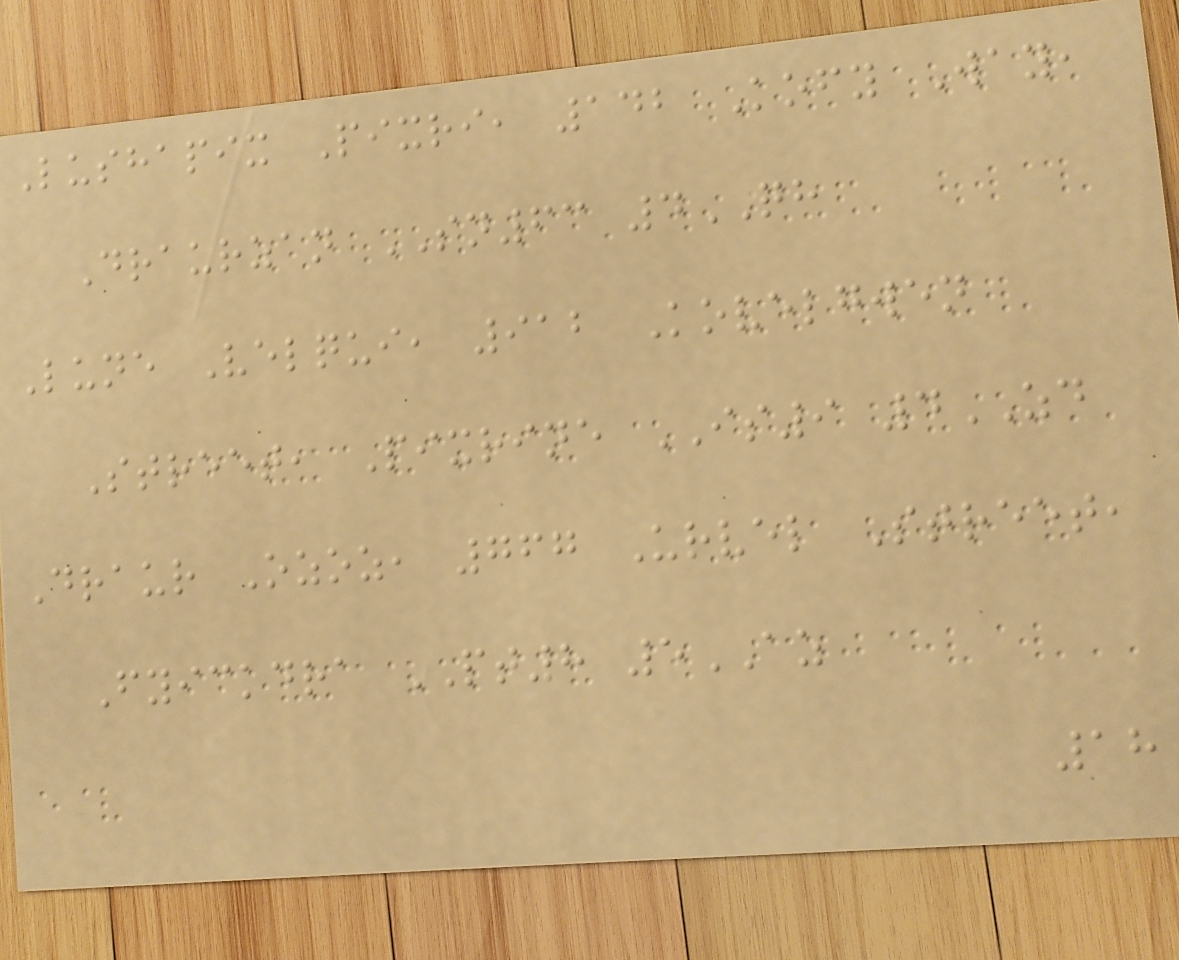Lushapix Pixri, 142 Kofy Way,
Draurzan SN63 4QH
Lune Velqui, 912 Kovelgwen
Street, Pixrine IS9 4ZD
Draur Ozoz, 767 Urvel Street,
Fyickdra PT8 5AZ
18
